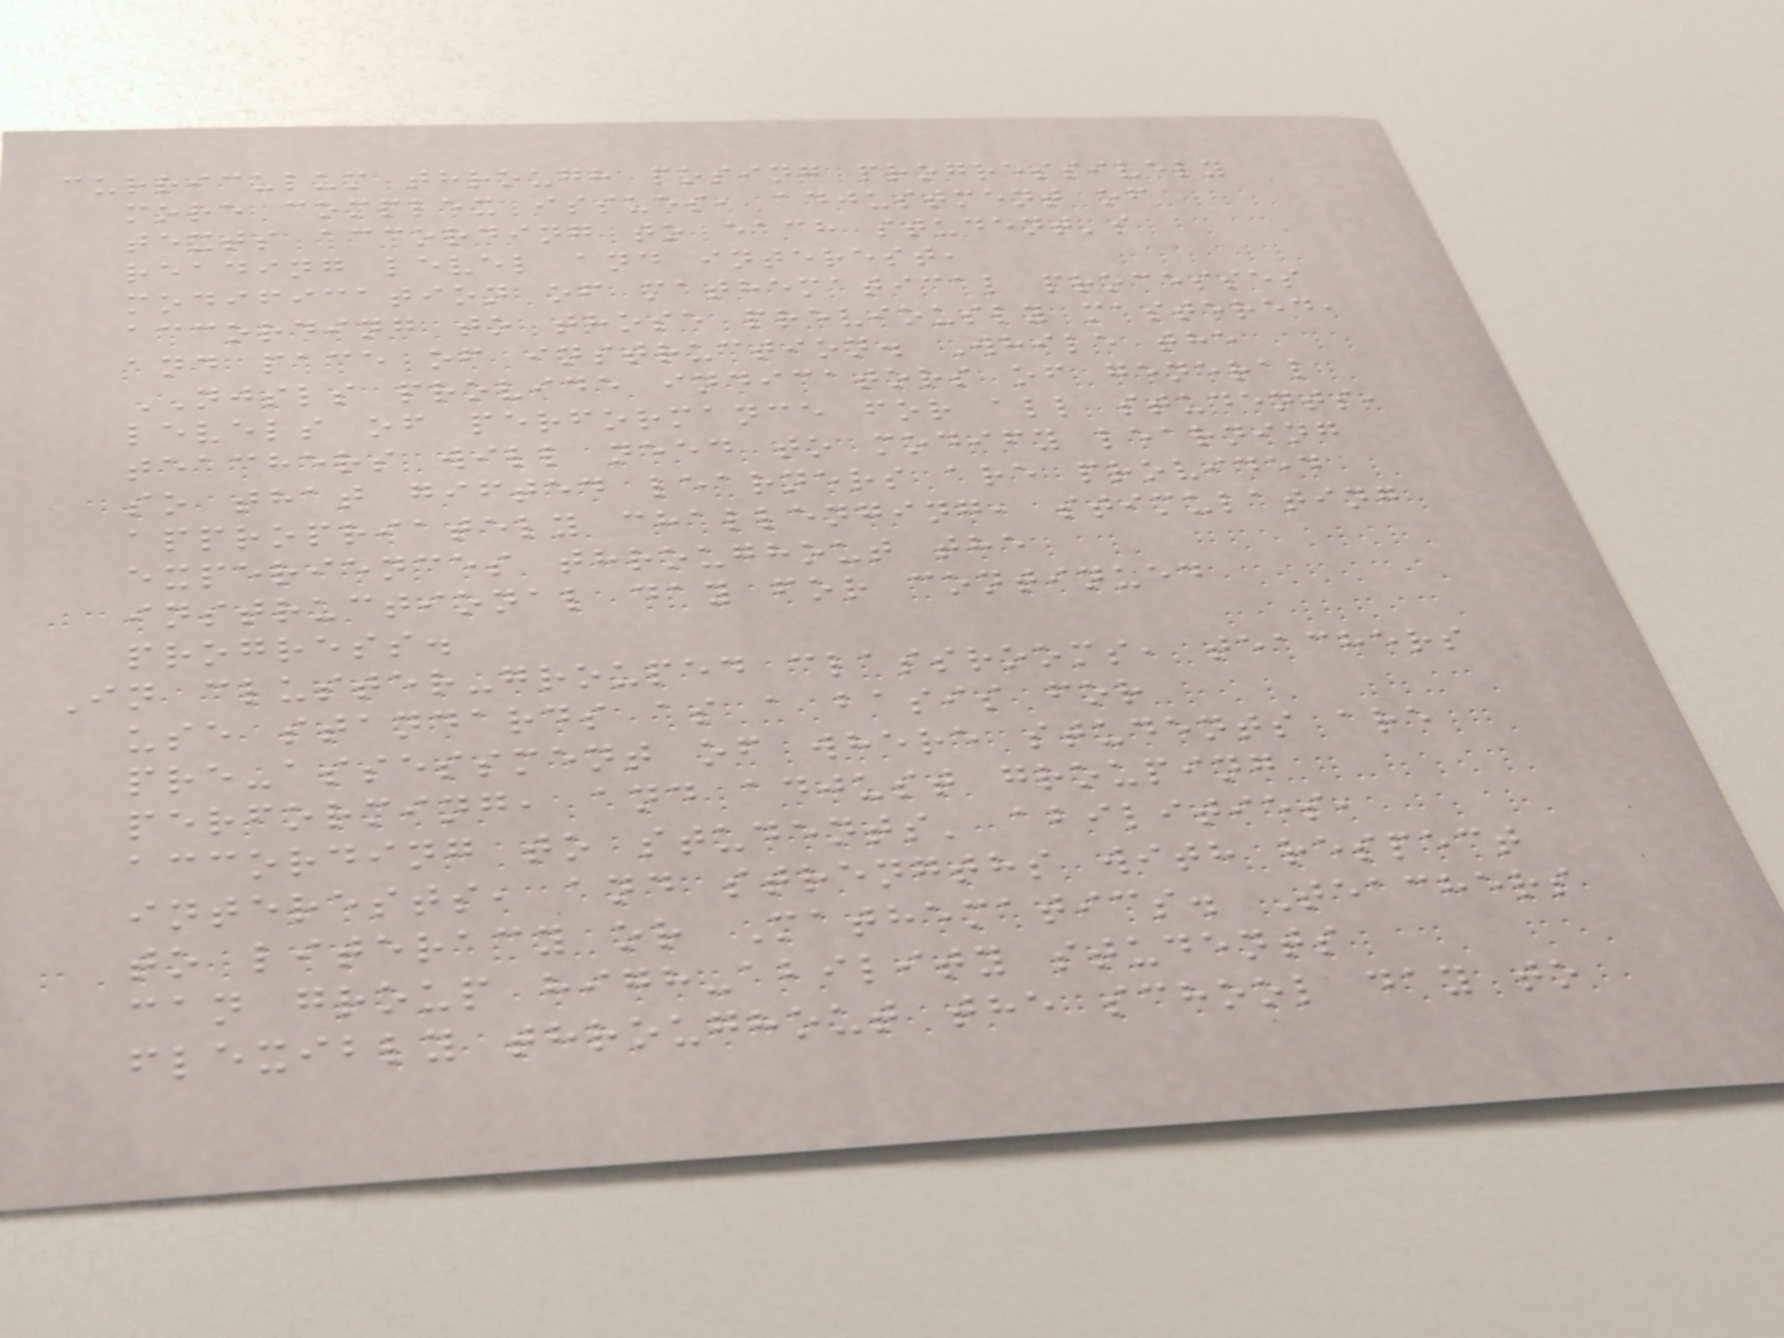curriculum through posing progressively
more complex issues, adjustment of
texts according to each student's
reading level and interest,
modification of mathematical processes
according to those previously mastered,
and pace of instruction. While the
NJSLS provide indicators of general
levels of performance for all students,
teachers will need to modify learning
so that gifted learners are provided
appropriately challenging, stimulating
experiences throughout the
instructional day for continued
progress.
In cluster-grouped classrooms, teachers
use standards as a basis for
pre-assessment of where students are
performing, and adjust grouping
according to students' abilities,
interests, and strengths with respect
to literacy or Mathematics. Teachers
can group high-ability students
flexibly throughout the school day to
